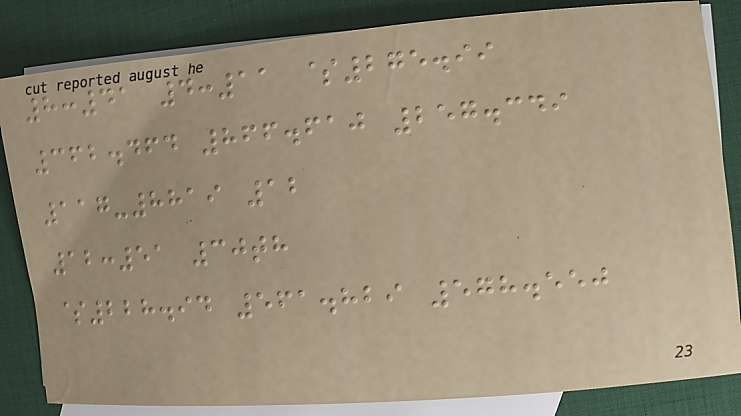8:41 4:11 $275.99
362.464 866.610 257.349
117-8819 12
12:51 30th
$228.94 561.829 578.550
